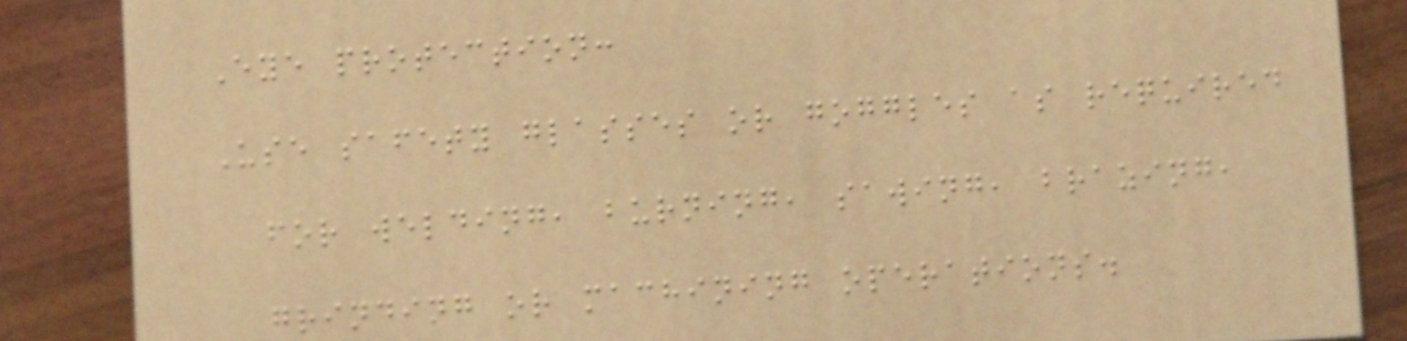Eye protection:
Use safety glasses or goggles as required
for welding, burning, sawing, brazing,
grinding or machining operations.
